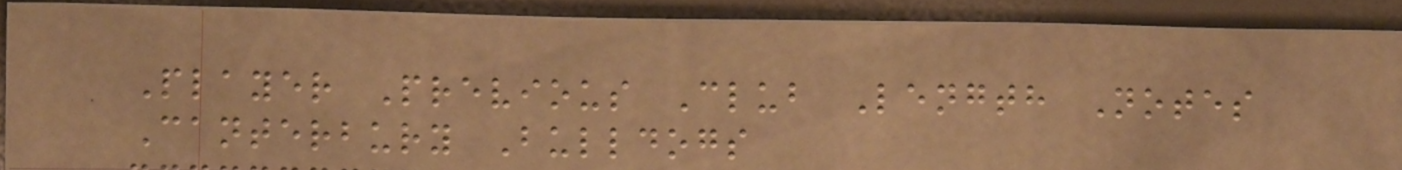Player Previous Club Length Notes
Canterbury Bulldogs
